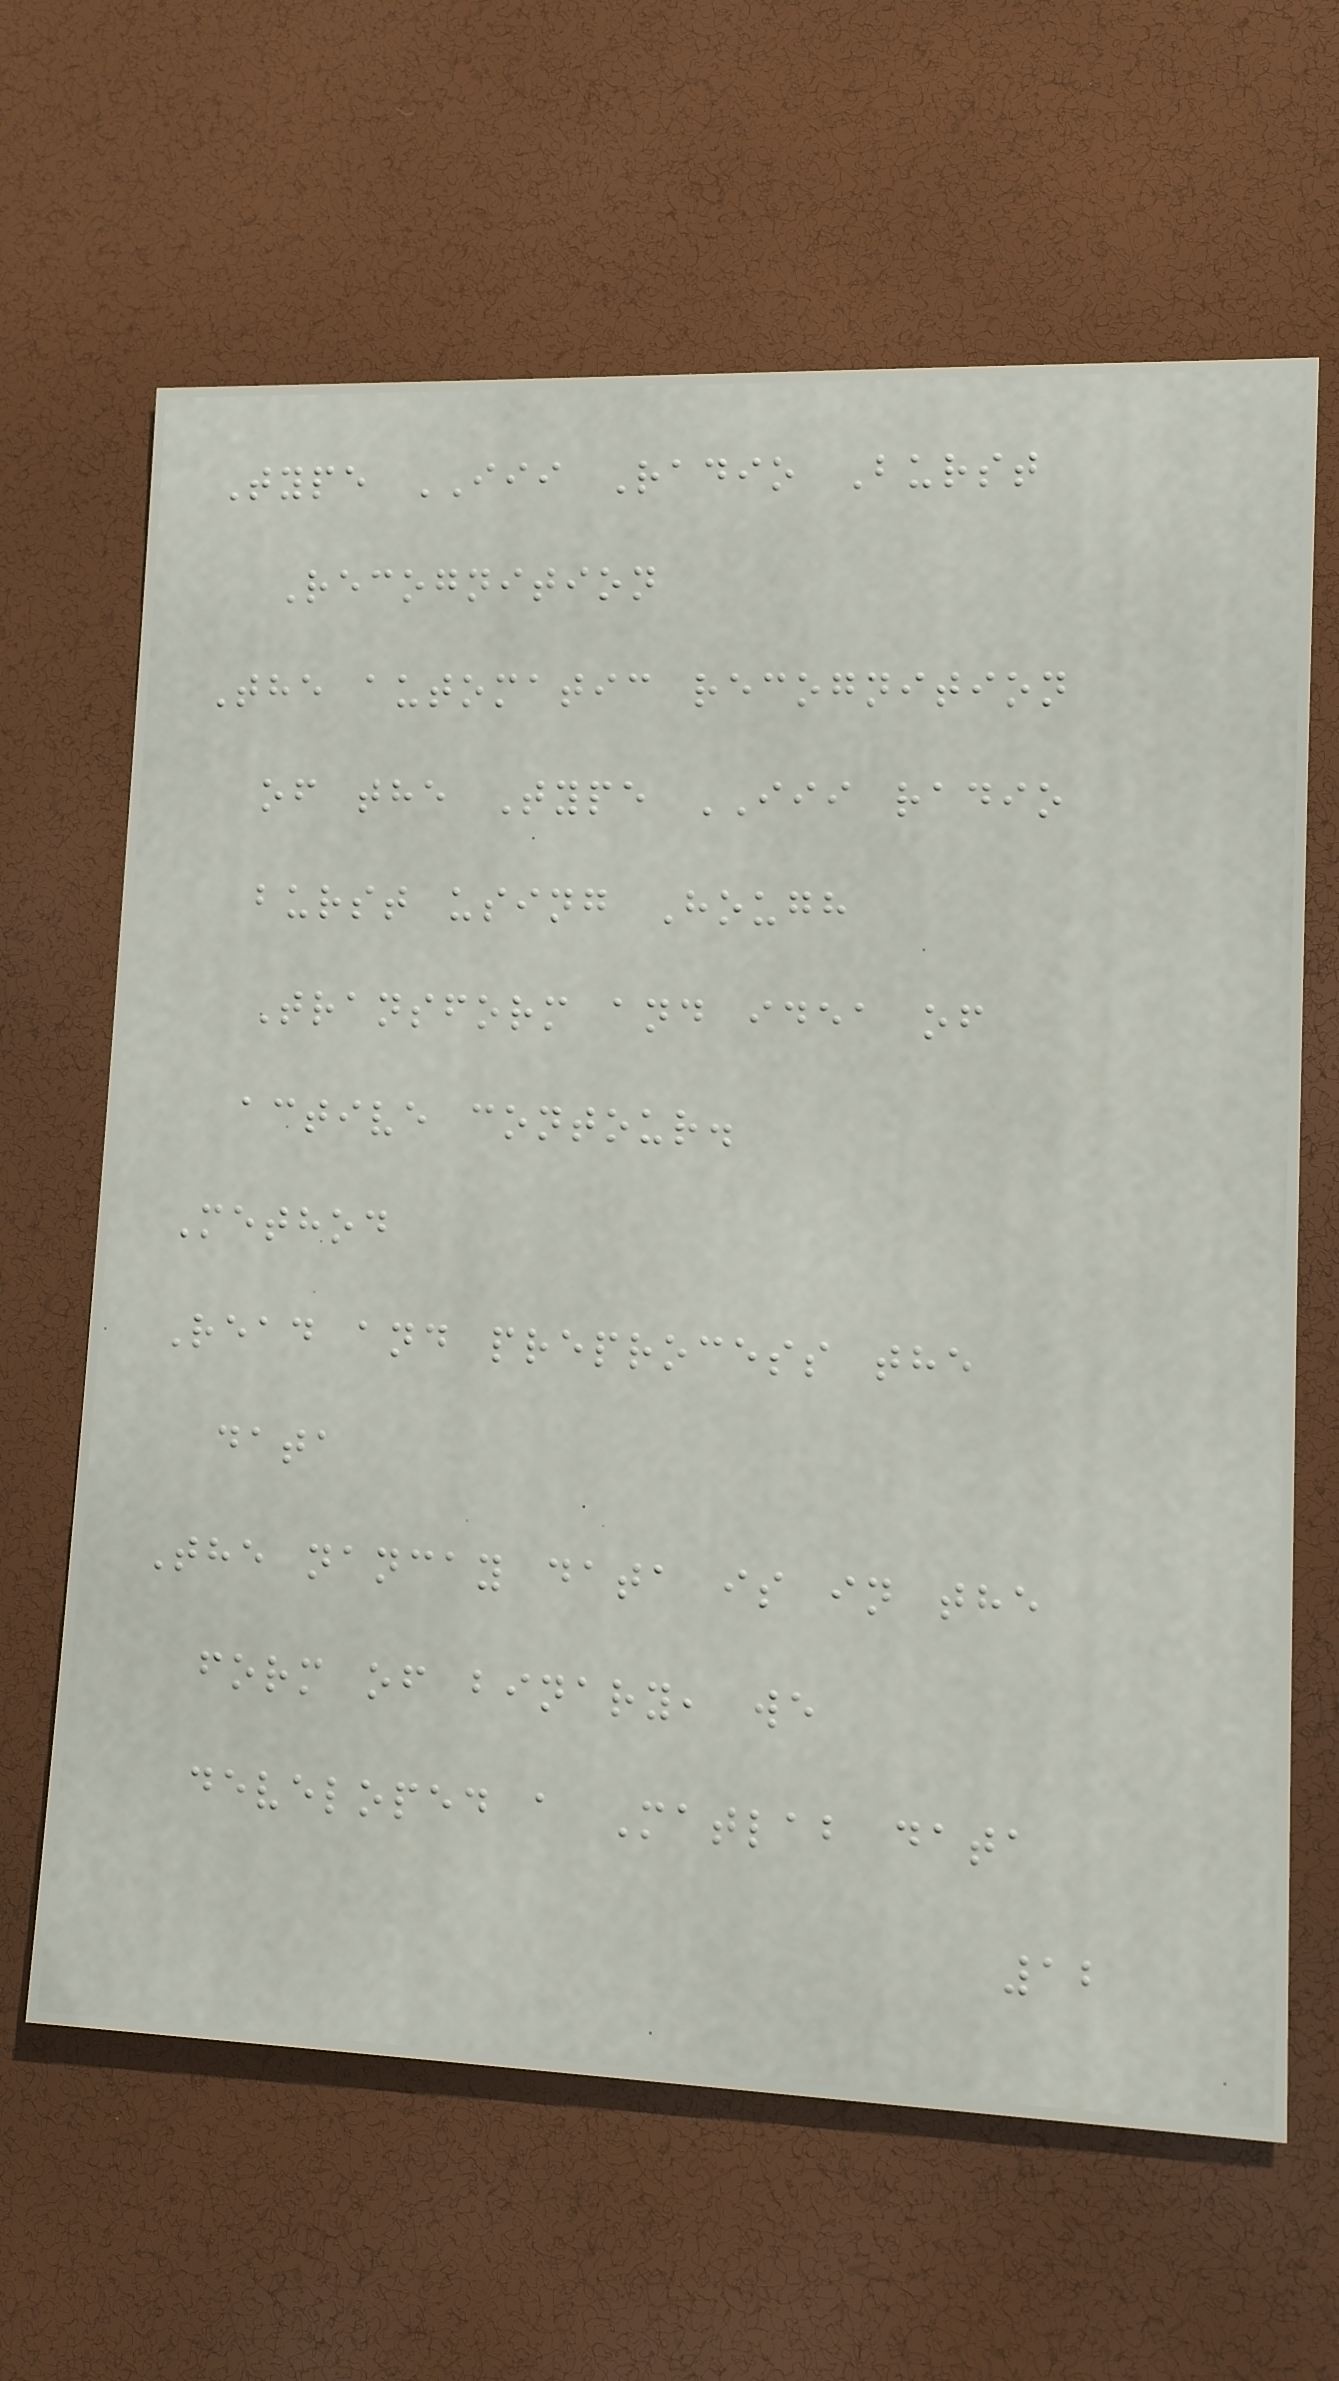Type III Radio Burst
Recognition
The automatic recognition
of the Type III radio
burst using Hough
Transform and idea of
active contour.
Method
Read and preprocess the
data
The nancay data is in the
form of binary, we
developed a Matlab data
12
